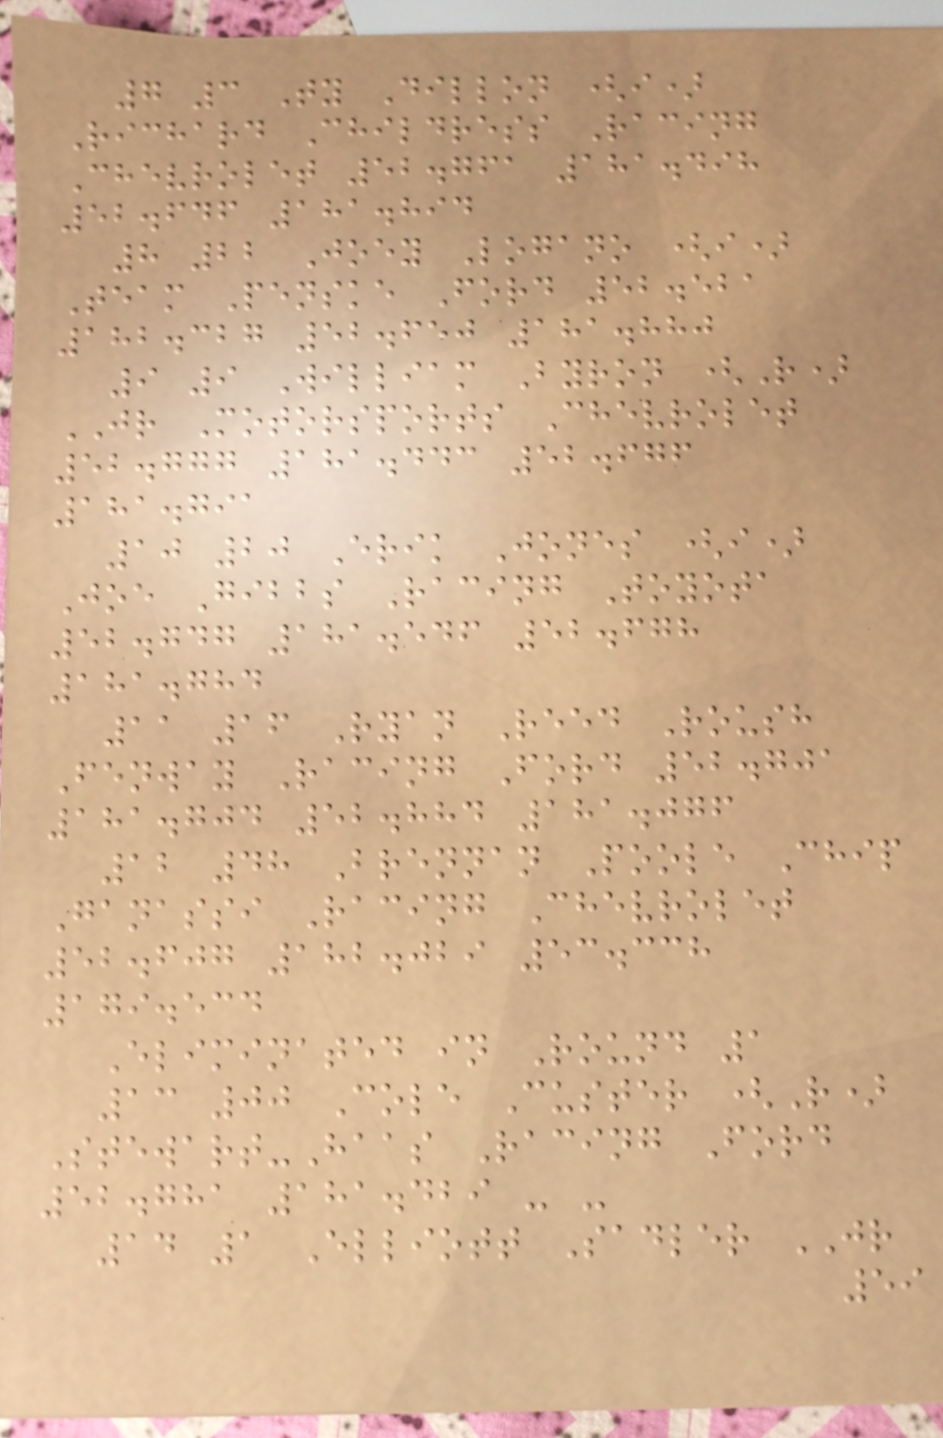7 3 Ty Dillon (i)
Richard Childress Racing
Chevrolet 52.761 181.498
52.646 181.894
8 22 Joey Logano (i)
Team Penske Ford 52.521
182.327 52.650 181.880
9 9 William Byron (R)
JR Motorsports Chevrolet
52.777 181.443 52.676
181.791
10 20 Erik Jones (i)
Joe Gibbs Racing Toyota
52.747 181.546 52.678
181.784
11 16 Ryan Reed Roush
Fenway Racing Ford 52.701
181.704 52.884 181.076
12 48 Brennan Poole Chip
Ganassi Racing Chevrolet
52.607 182.029 53.338
179.534
Eliminated in Round 1
13 00 Cole Custer (R)
Stewart-Haas Racing Ford
52.781 181.429 - -
14 1 Elliott Sadler JR
59
